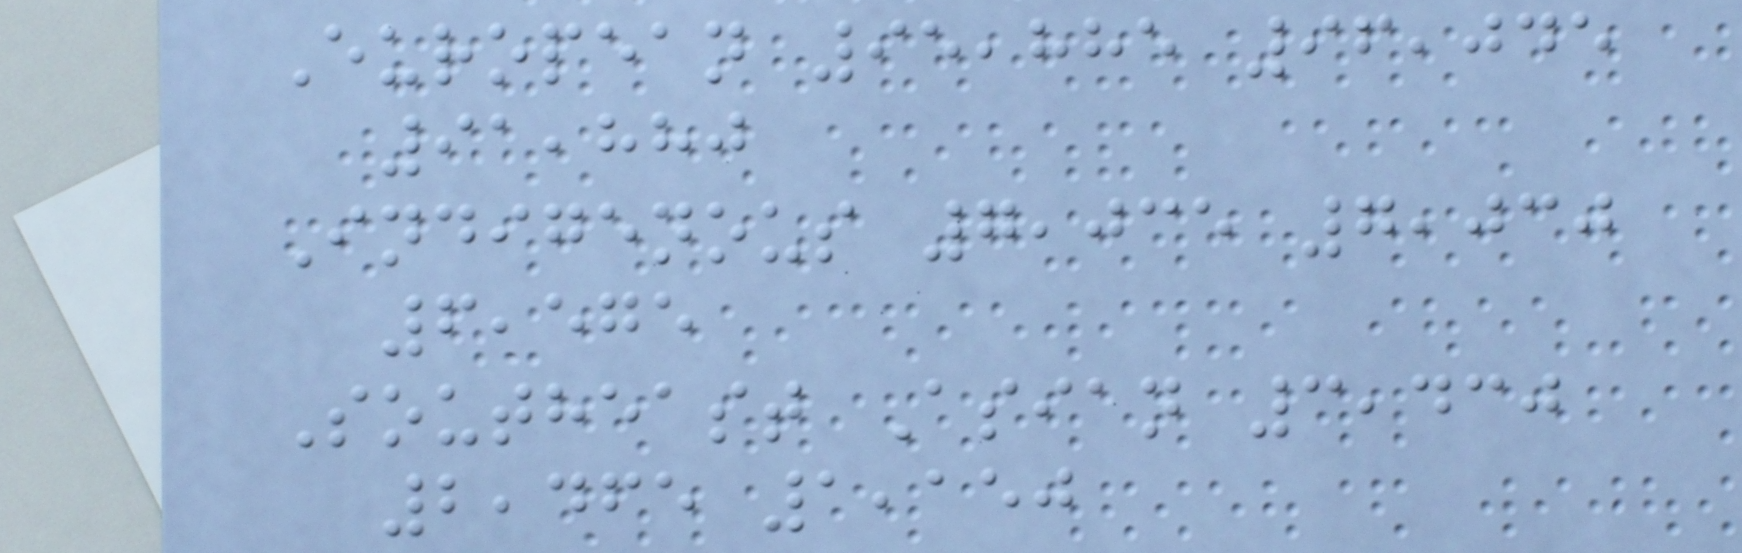European 95,885 96,045
91,880
Indigenous 7,035 7,030
6,575
Southeast Asian 3,430
2,465 1,150
